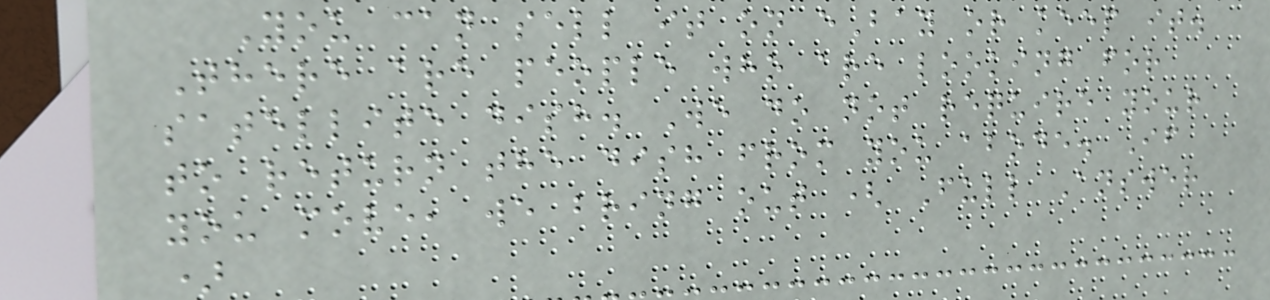You can sell it on eBay or keep it.
There are people who are looking for
satellite dish. We do not require your
to return the dish from you abode. If
you move, we bring out ( Full Answer
)
